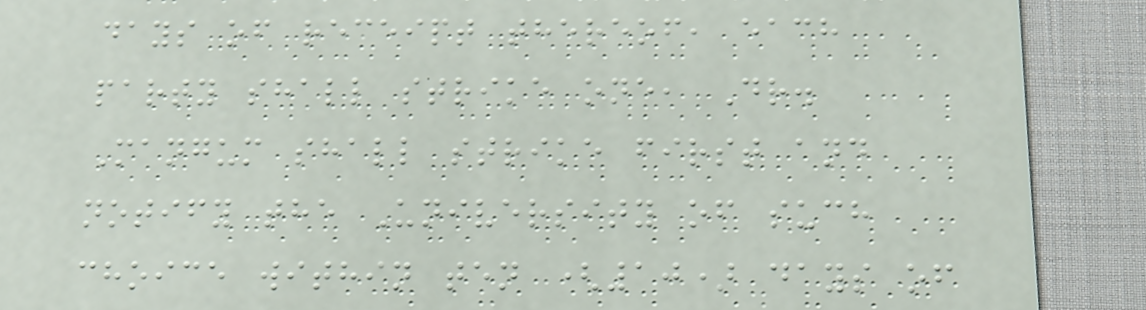days of receipt thereof, each
party shall strike one, Dr.
Mangum shall strike first and
notify the University of such
choice within ten (10) days of
